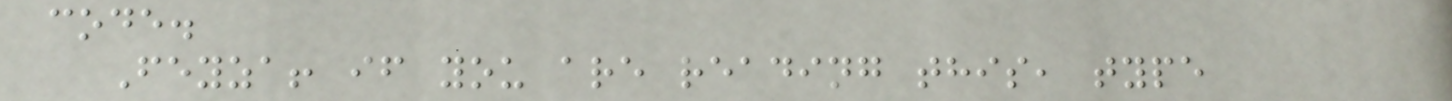code.
Feyza! if you are reading this, type
